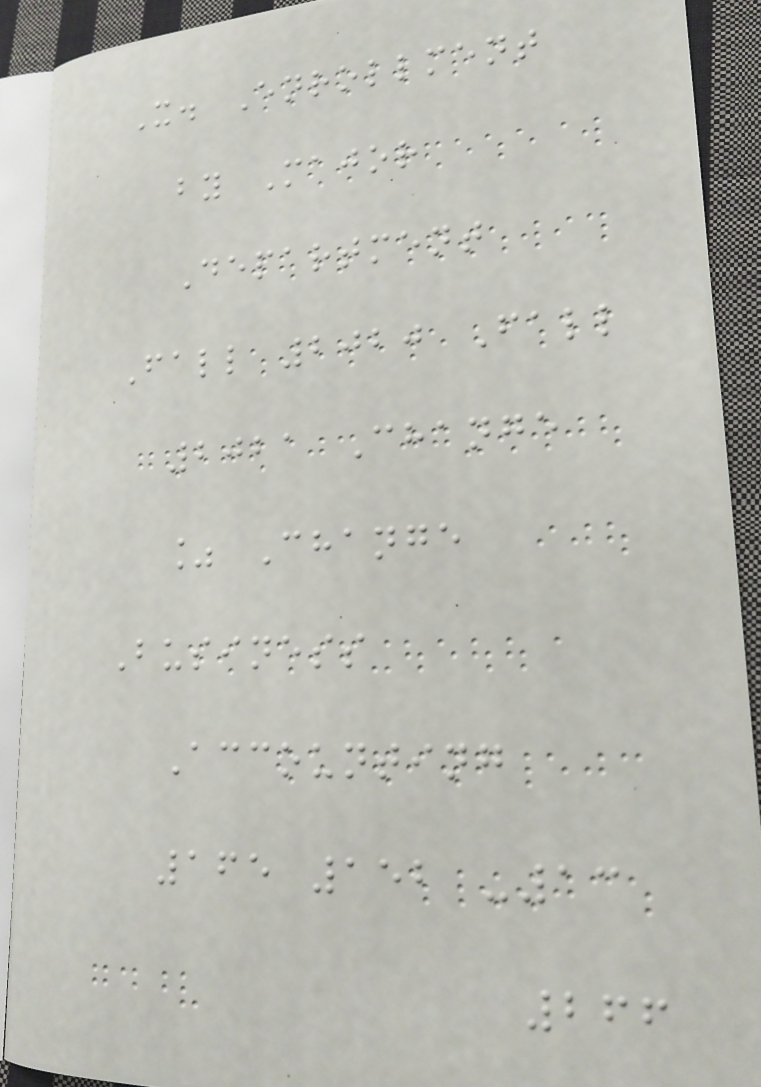X. Enrollment
by Major
Department
Fall 2020 Fall
2021 Change
% Change
Business
Accounting
165 152 -13
266
